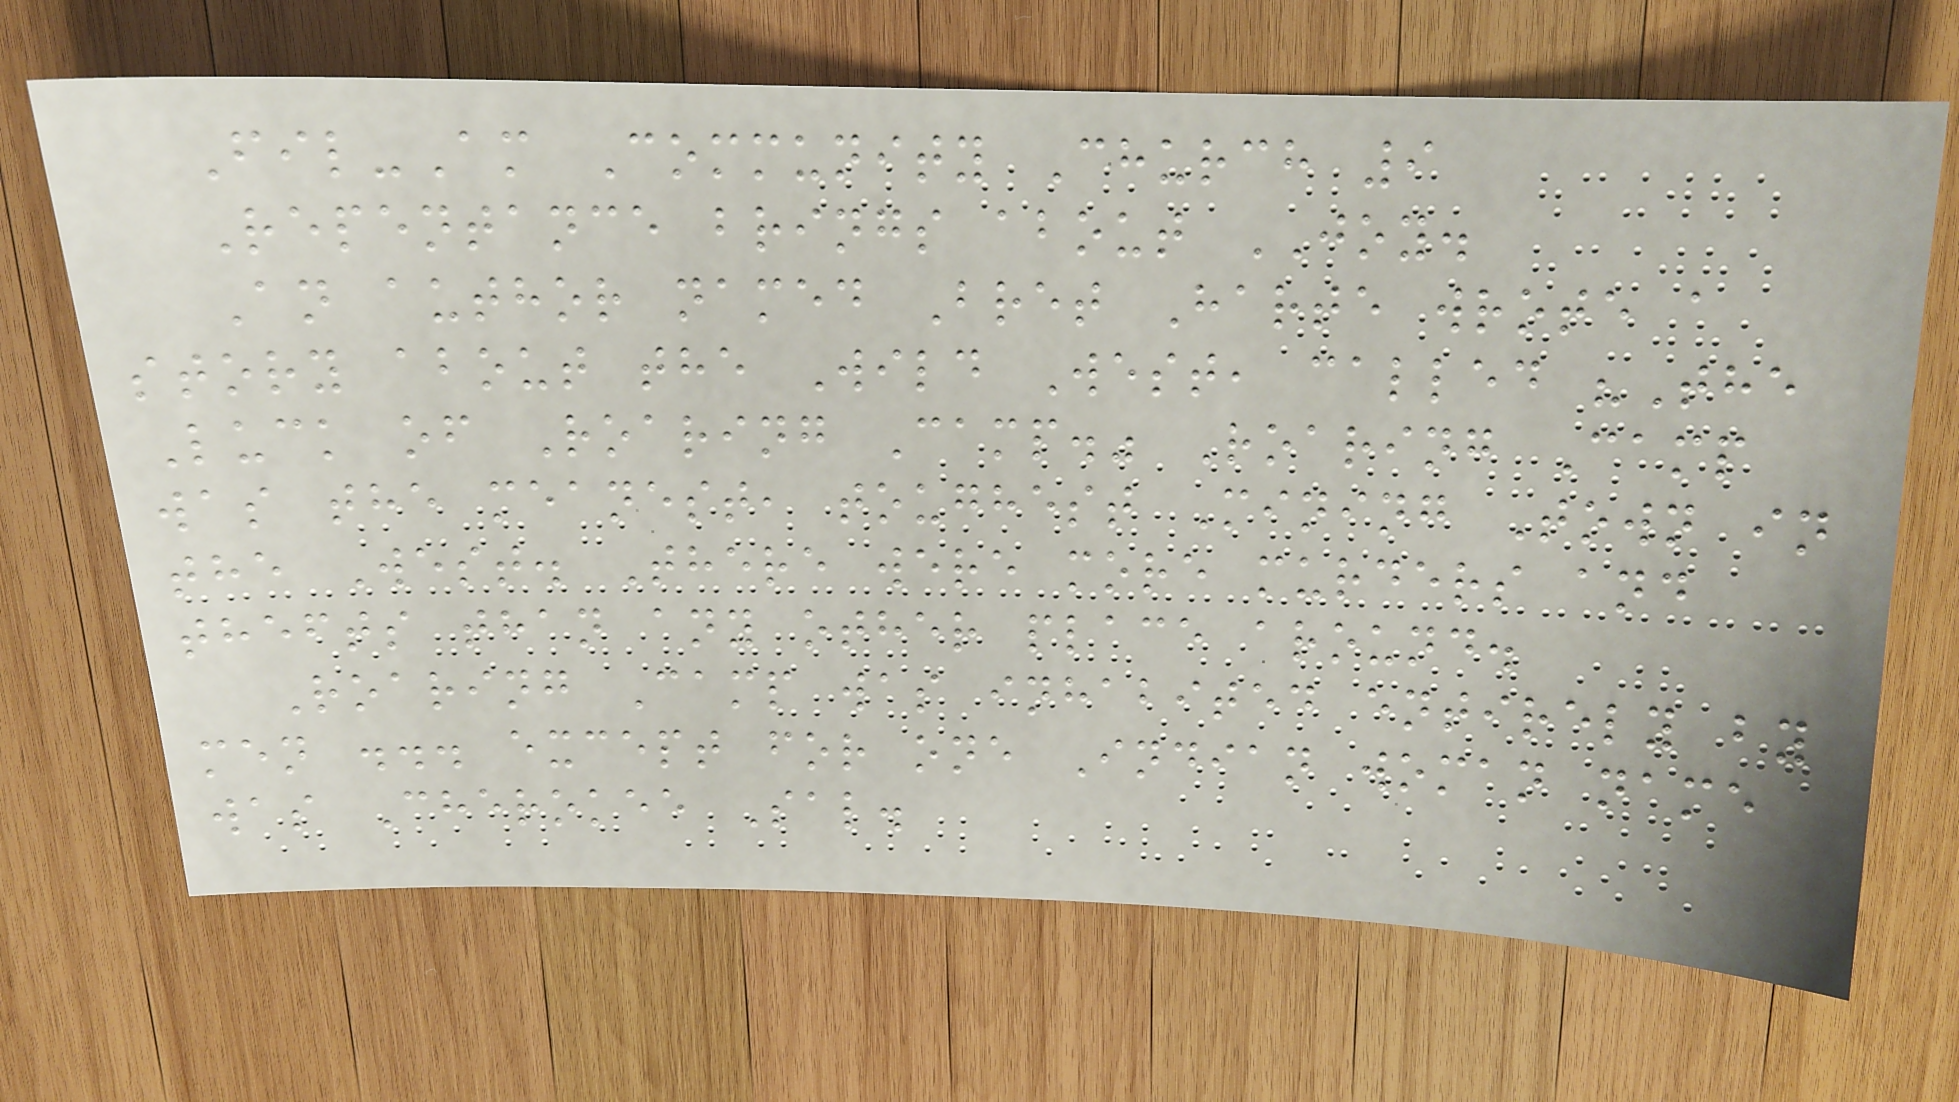Fil-Am Community Church 9
Repentance brings about JOY.
An author named Bret Harte wrote a
story about the Wild West, called "The
Luck of Roaring Camp." Roaring Camp
was the meanest, toughest Mining Town in
the West. There were more murders and
thefts than any other place around.
Roaring Camp was inhabited entirely by
men ... except for one Indian woman name
was Cherokee Sal.
